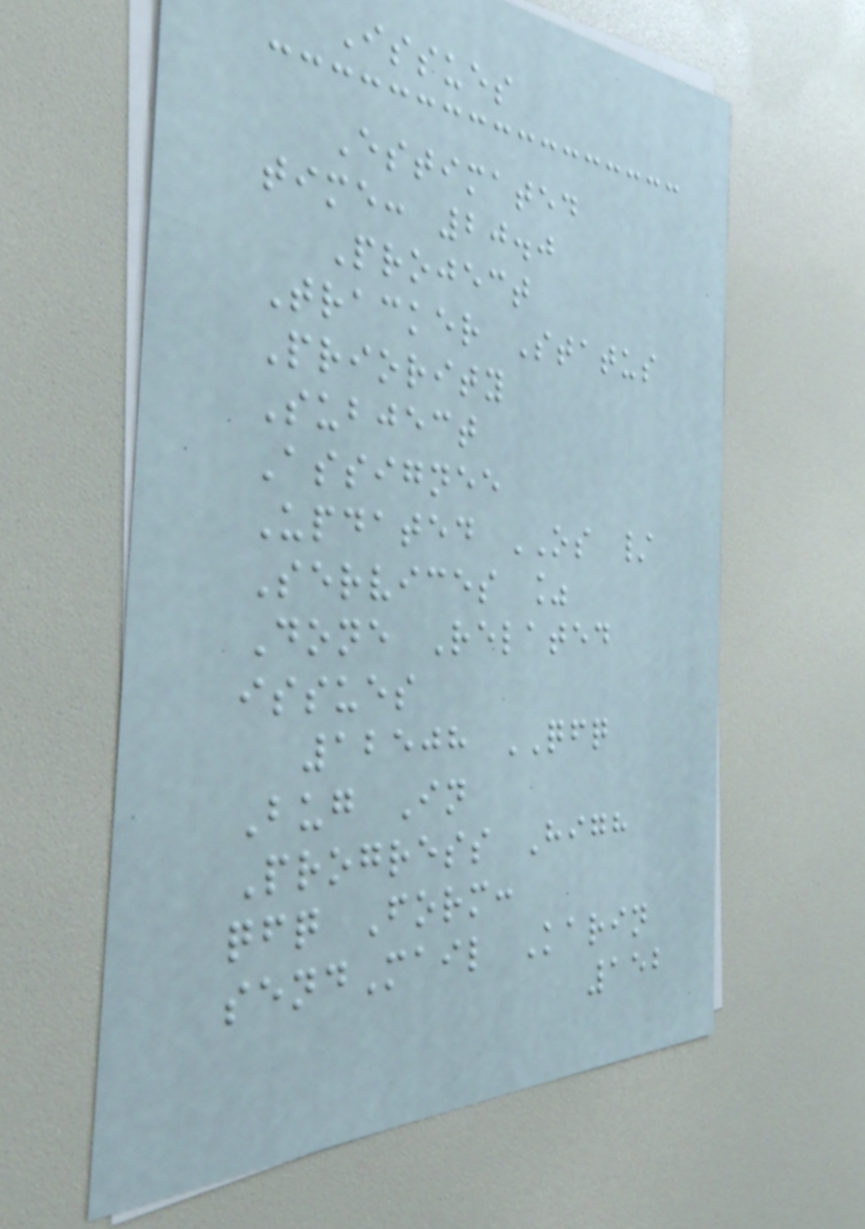Issues
Estimated
time: 20.0
Project
Tracker Status
Priority
Subject
Assignee
Updated OS /
Services %
Done Related
issues
12508 QFQ
Bug In
Progress High
qfq Form:
sendMail Karin
152
